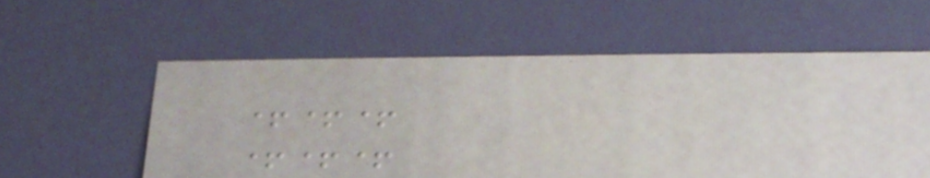+++
+++
